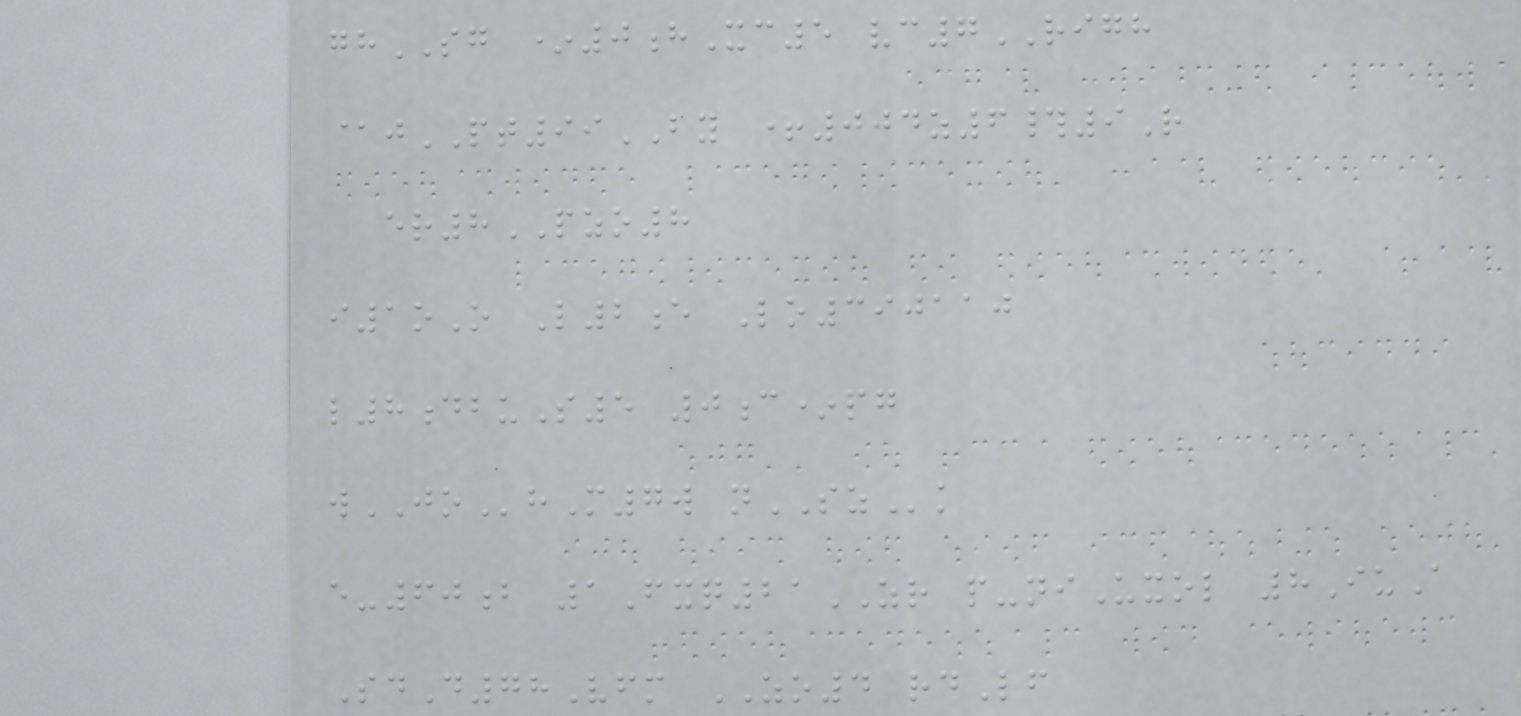ghSG *0hXc5 vc7RIGH
@jPT99BY +004z6#9R
er8PZO8
i1oO L2e Lo390110
l8dbuS5 0c*pg
wJOhM7w nSZk
e-60b 1Fxq21ZR p-niUxol 8IuA
SdD78Vfm ZO4 rdLf
